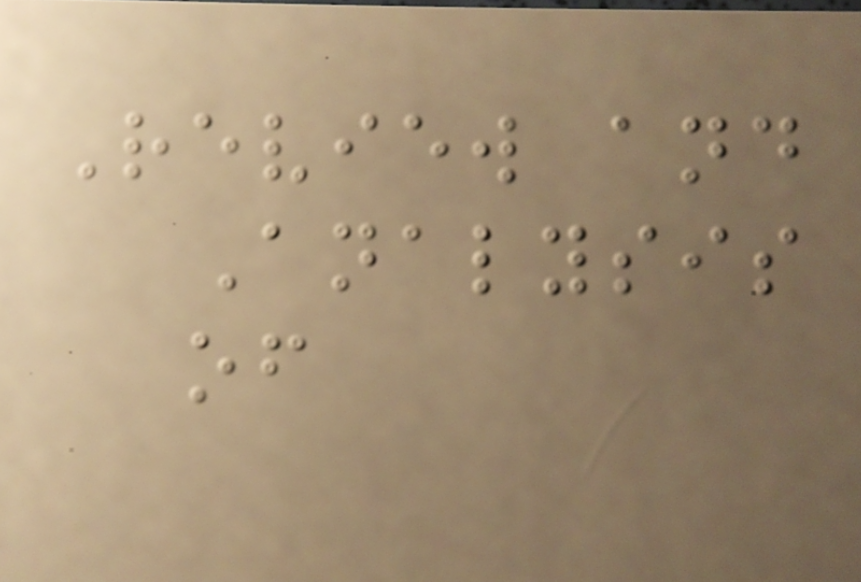Review and
Analysis
of
